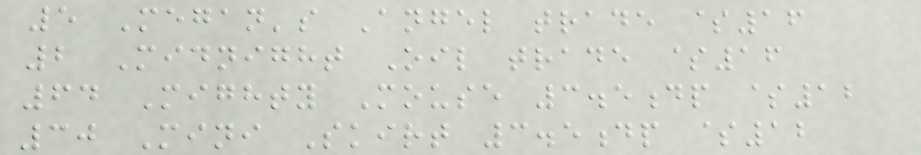5 Megan's Angel trade $16
2 Midnight Oil trade $16
64 Mighty Mouse 3.5dp $12
30 Mini Skirt 3.5dp $12
